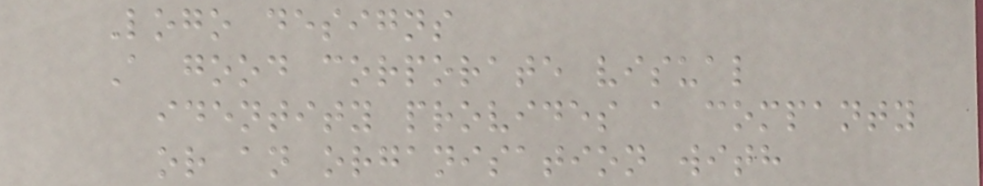Logo designs
A good corporate visual
identity provides a companty
or an organisation with
